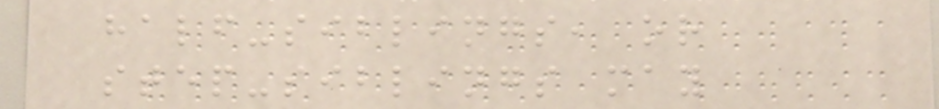half-siblings, or
step-siblings may
